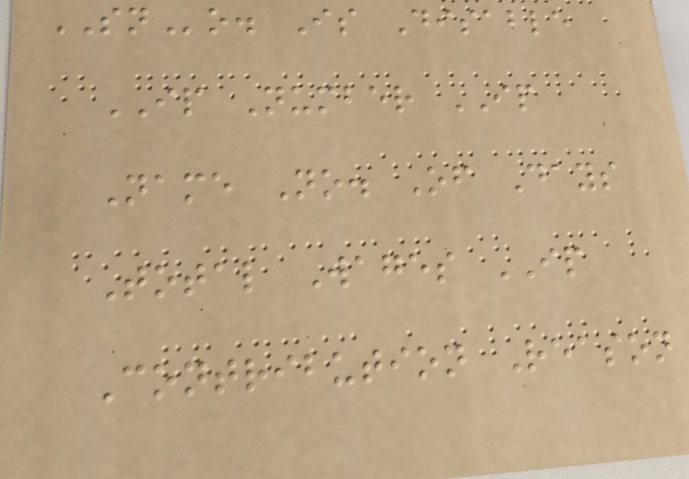SNo. Is Disable
IP Number IP
Name No. Of Days
Total Wages IP
Contribution Reason
